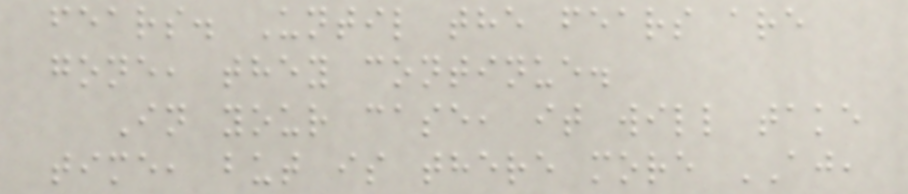fears. Until the fears are
gone, they continue.
In your case, it will take
time, but is there more AJ,
